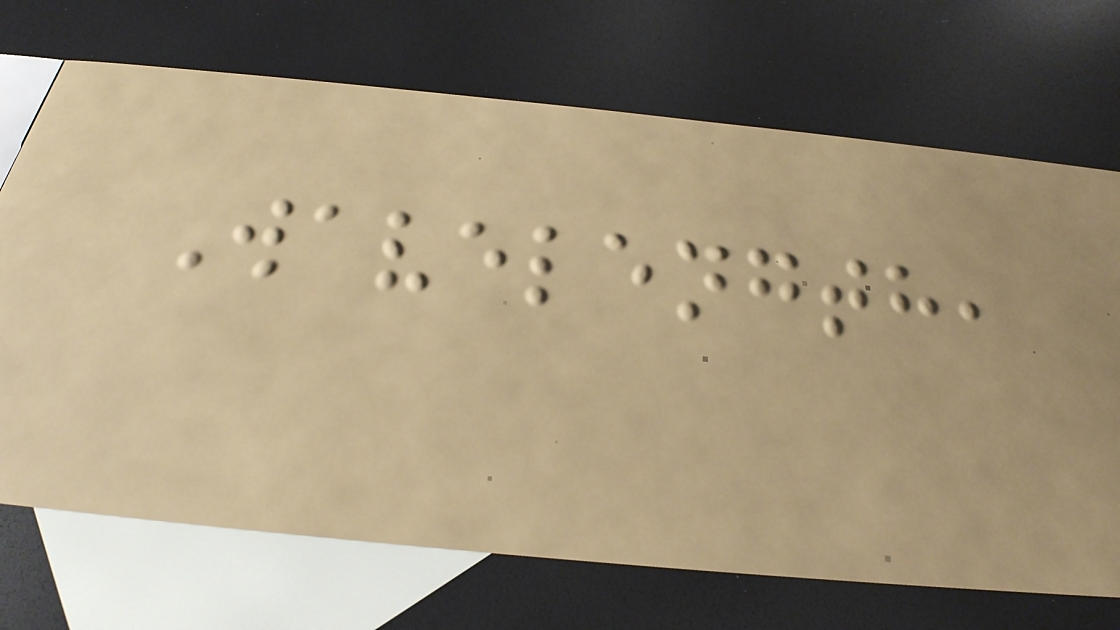Wavelength,
